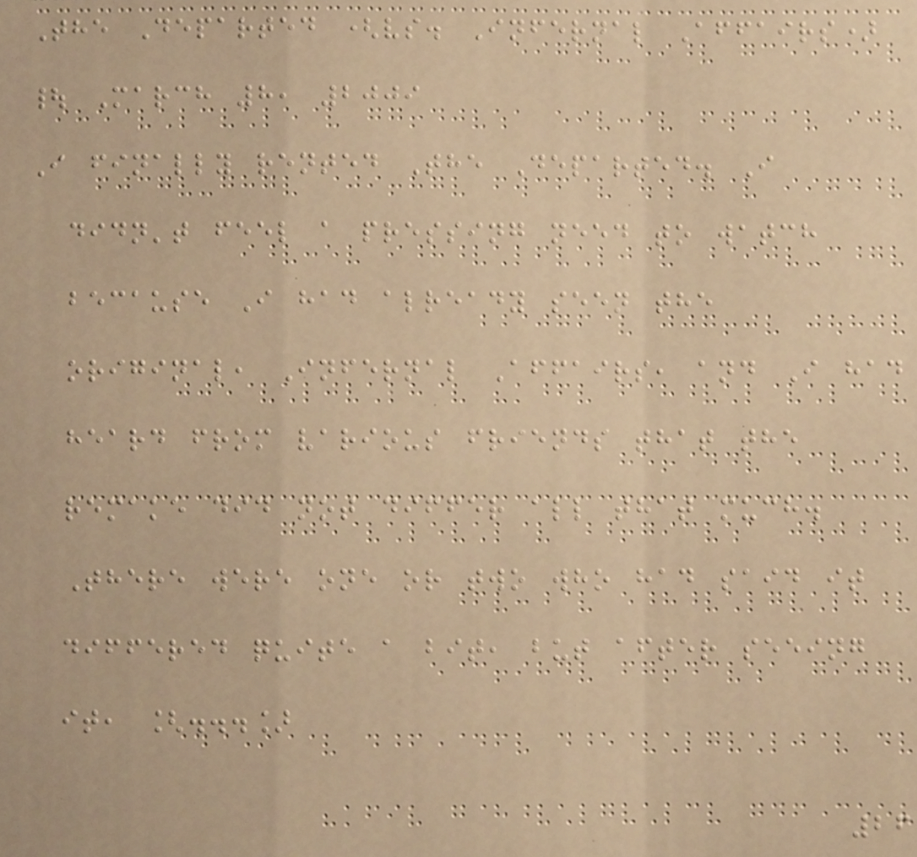The Departed (vs. Infernal Affairs)
| March 8, 2009
I finally rented The Departed. I
didn't feel a pressing need to watch
because I had already seen the
original, Infernal Affairs, and I had
heard from various friends that the
remake did not differ all that much.
There were one or two who had said it
differed quite a bit, but after seeing
it, [...]
26
